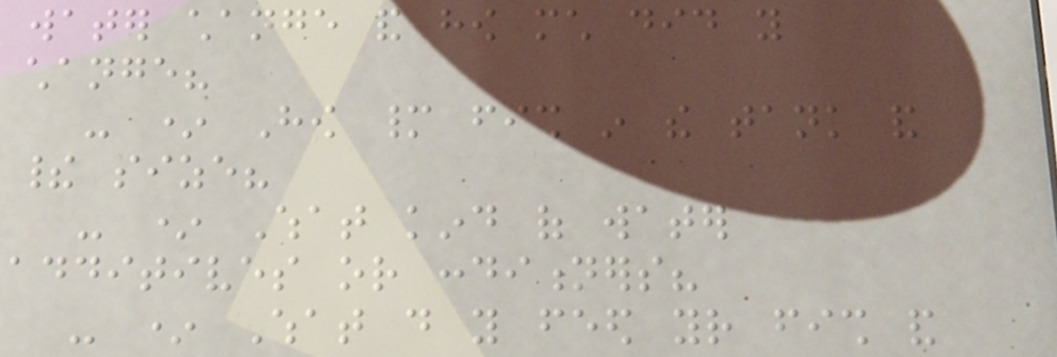water change and how much did you
change?
- * How many fish in the tank and
their size?
- * What kind of water
additives or conditioners?
- * What do you feed your fish and
